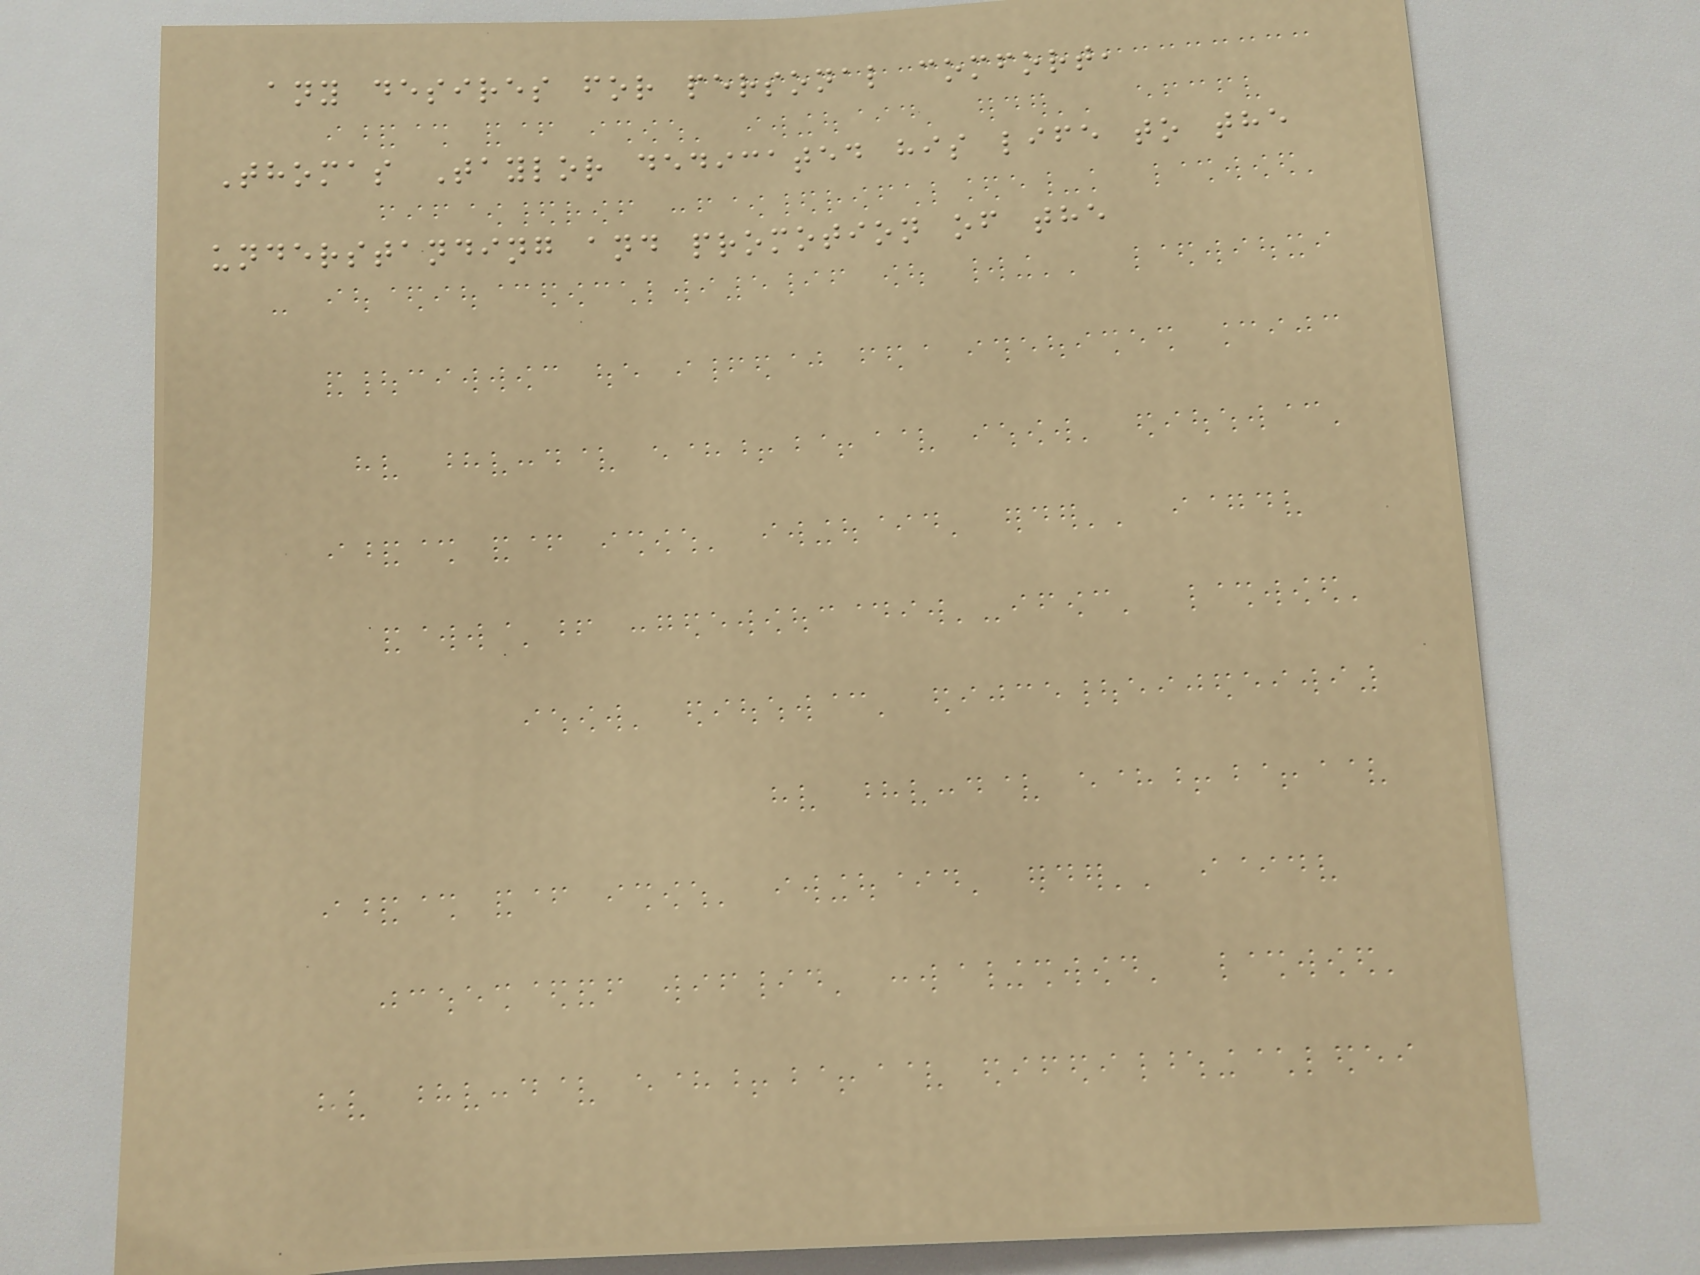any desires for personal comfort,
Thomas Taylor dedicated his life to the
understanding and promotion of the
